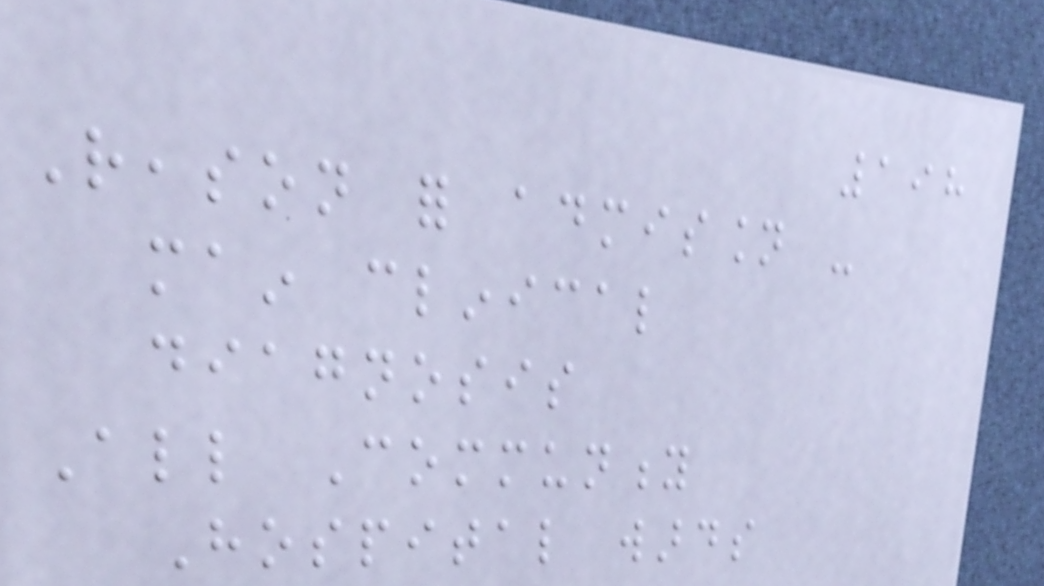198
Reason for admission -
main clinical
diagnosis
All Community
Hospital wards
